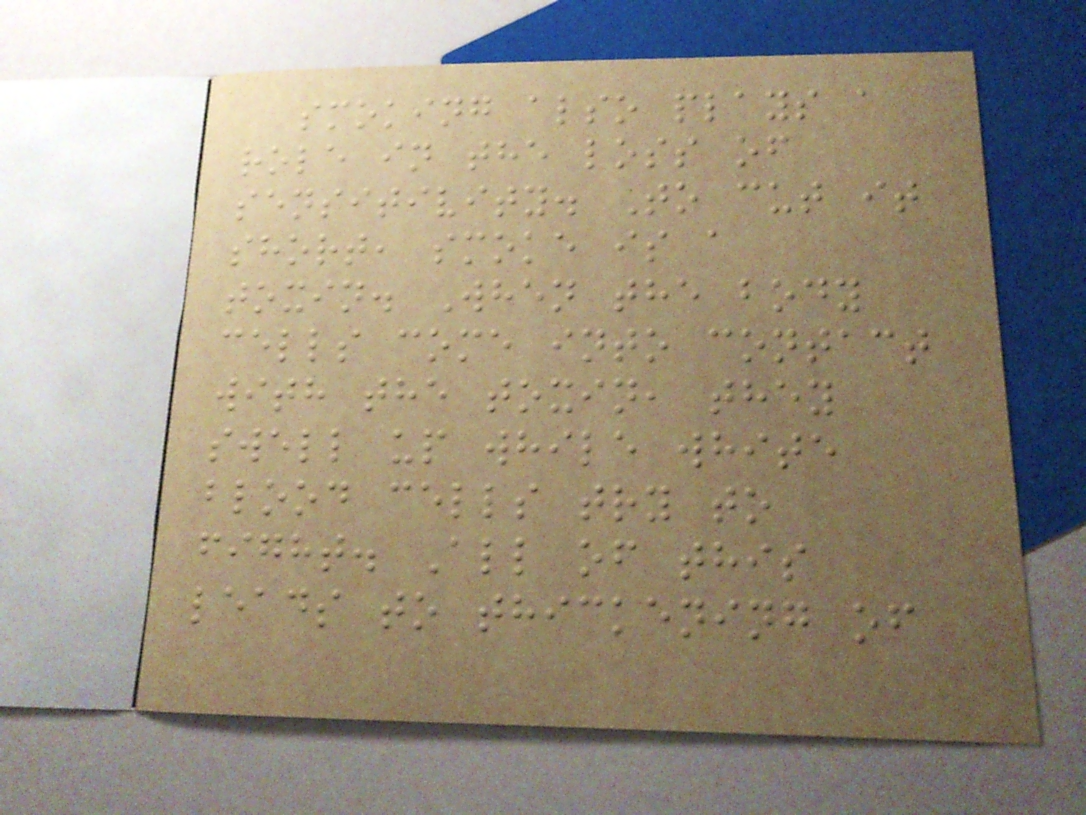smoking also plays a
role in the loss of
sensitivity. To cut it
short, smoke is a
toxin. When the body
cells come into contact
with the toxin, they
swell up while white
blood cells try to
fight. All of this
leads to thickening of
